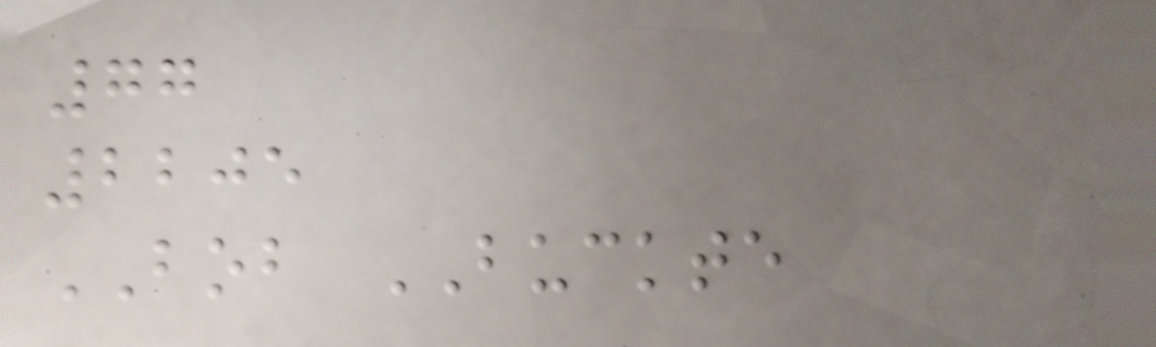77
2205
BOB BUCKTE
